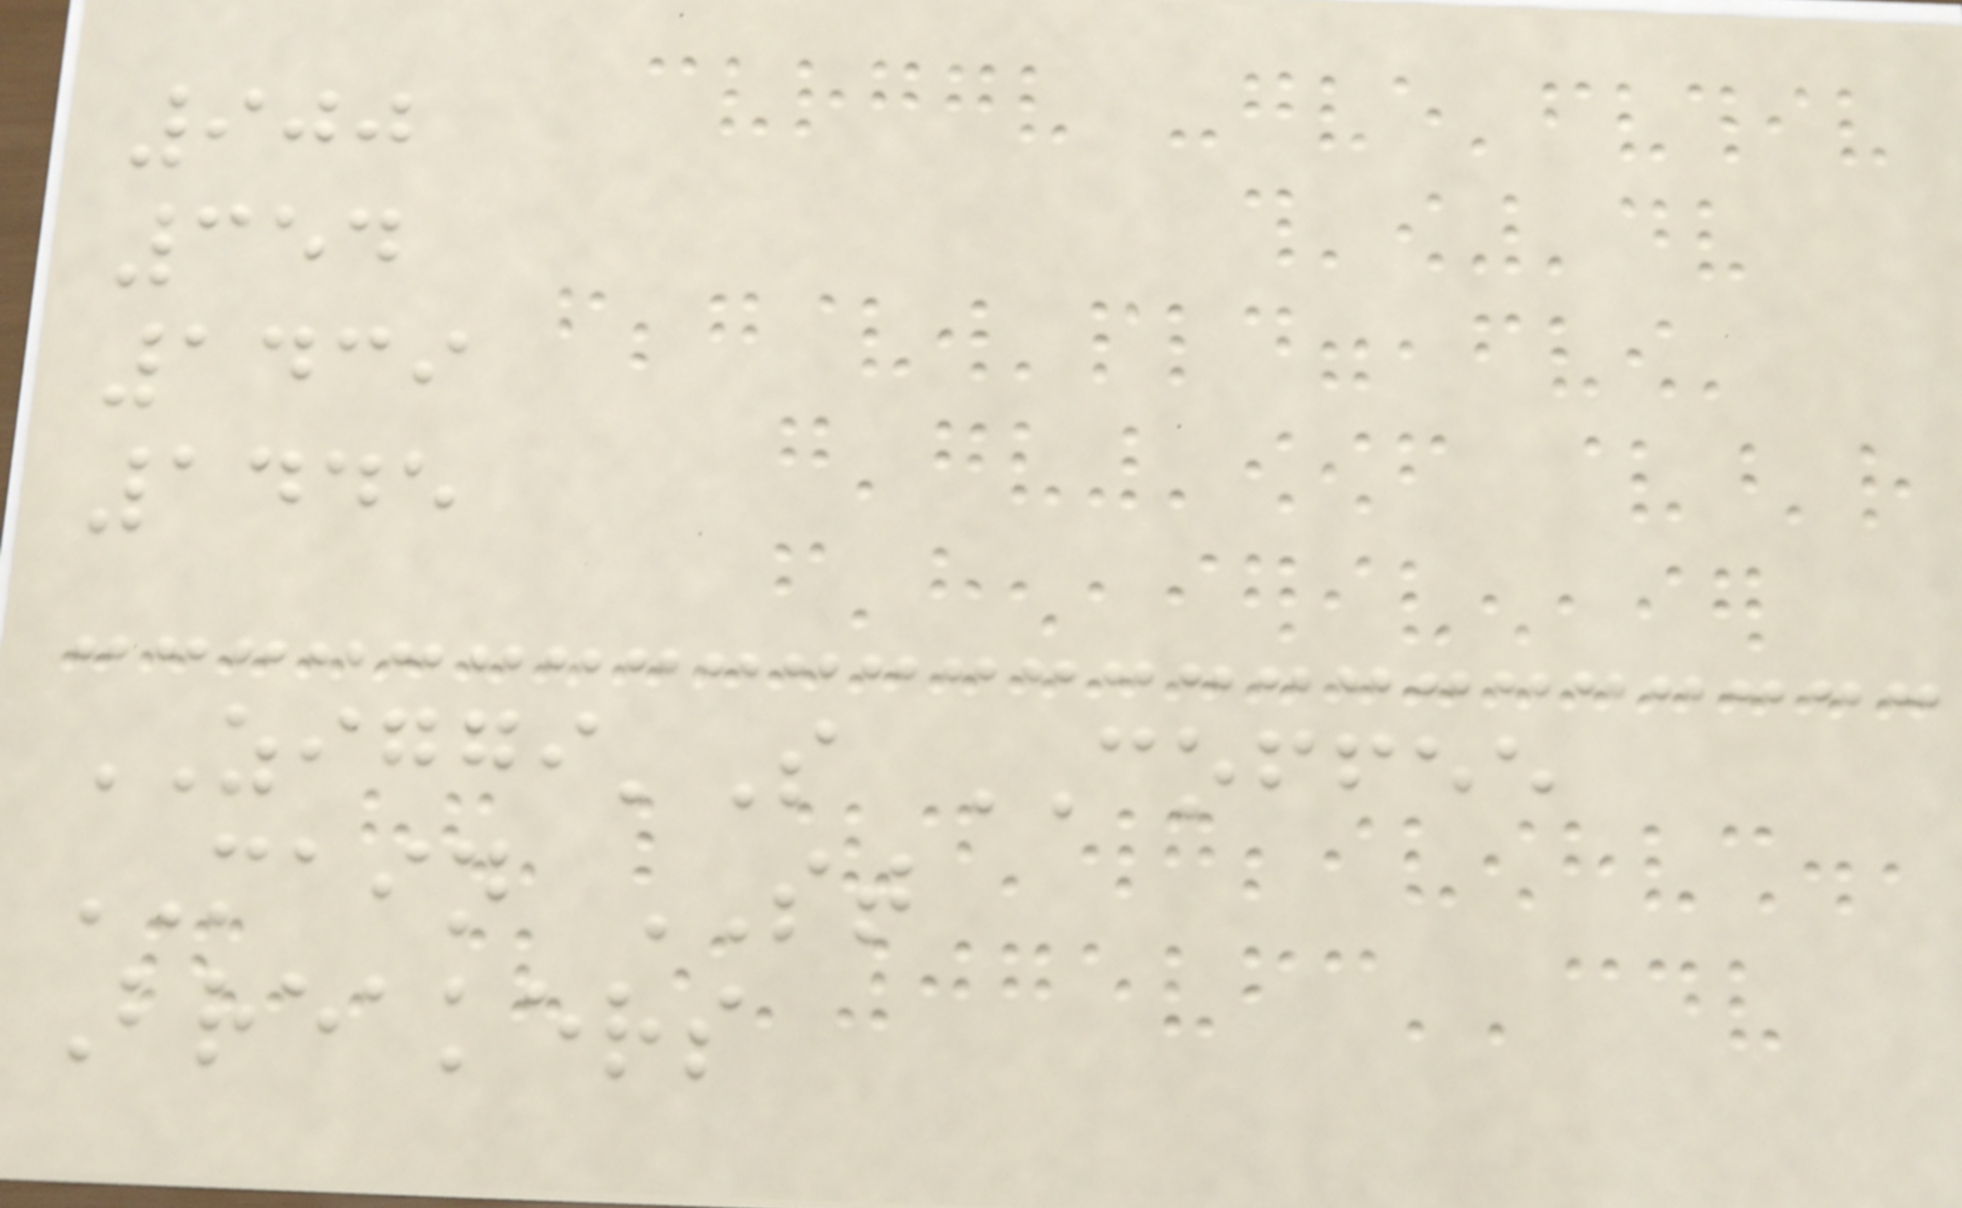900
354
1439
1445
ZIGGI'S COFFEE
MAIN ST
Breakers
